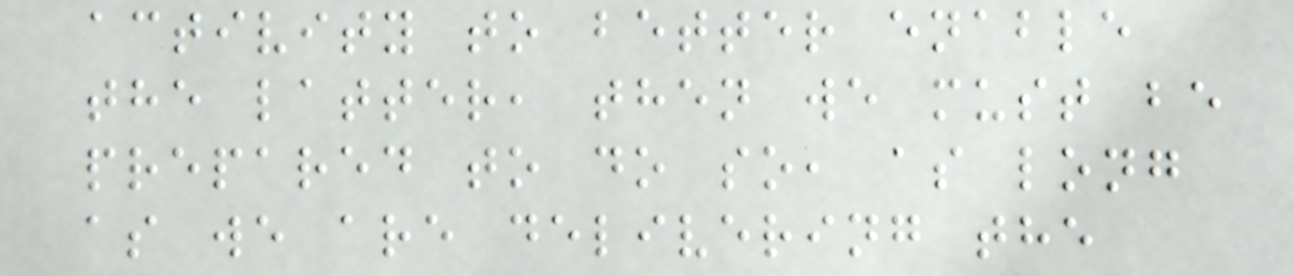activity to better enable
the latter, then we must be
prepared to do so, as long
as we are delivering the
